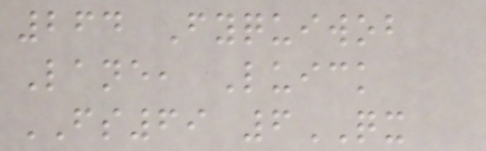264 Fyquiwob
Lane, Luick
FS69 6QX
